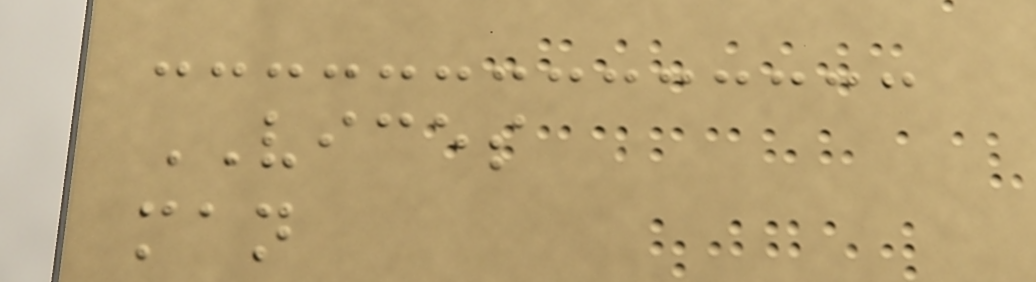VICES
man
